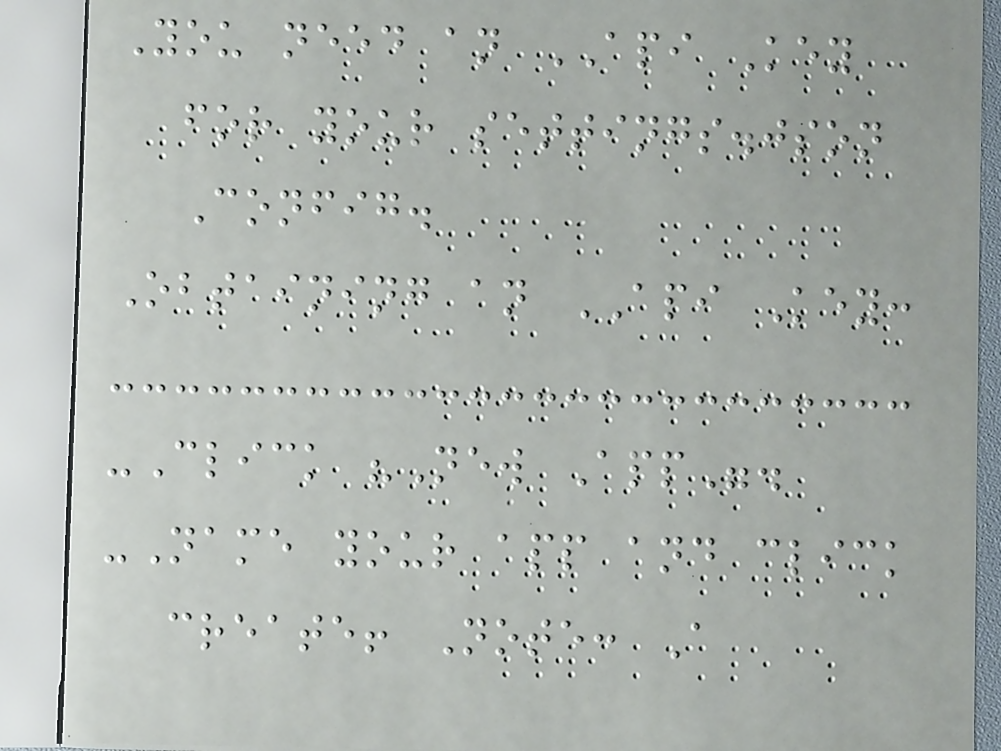You need an API Key
for your settings.json
Config.
Obtaining an API Key:
-Click "New App".
-Name your app and click
create! Note: A
